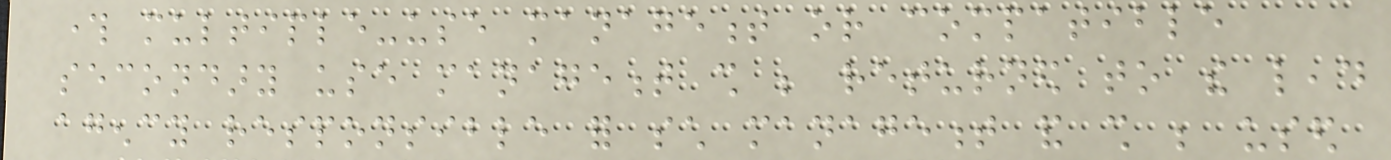through multiple-use management or compatible
secondary use management shall be returned to the lead
agency responsible for such management and shall be used
